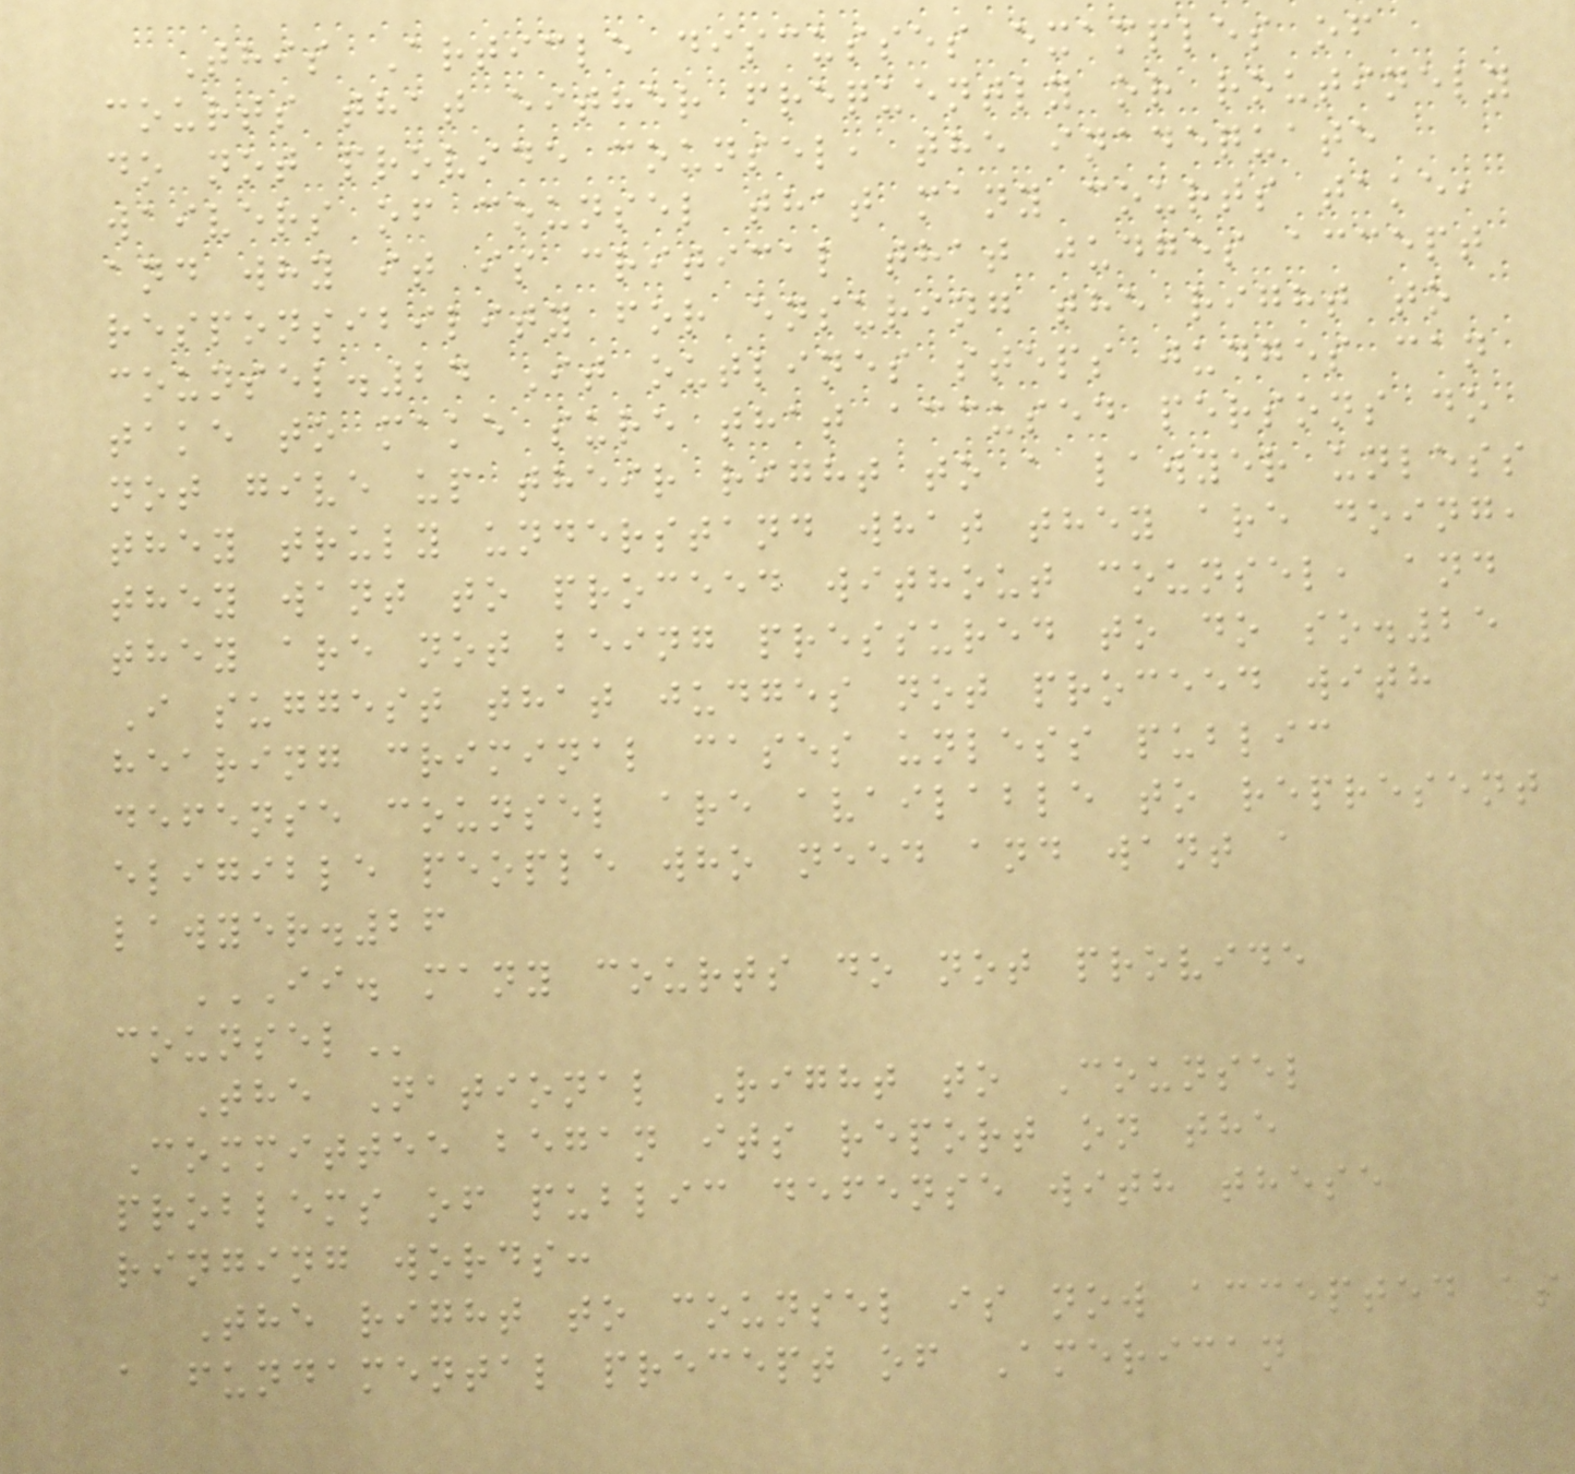This Article discusses examples of
courts that either frequently or routinely
do not provide counsel, the inadequate
waivers of counsel that many courts take,
and why it is critical that judges accept
responsibility for ensuring the right to
counsel.24 It outlines steps judges can
take to make sure that accused persons do
not give up their right to a lawyer unless
they truly understand what they are doing,
they want to proceed without counsel, and
they are not being pressured to do so.25
I suggest that judges not proceed with
hearing criminal cases unless public
defense counsel are available to represent
eligible people who need and want a
lawyer.26
II. MANY COURTS DO NOT PROVIDE
COUNSEL
The National Right to Counsel
Committee began its report on the
problems of public defense with these
ringing words:
The right to counsel is now accepted as
a fundamental precept of American
